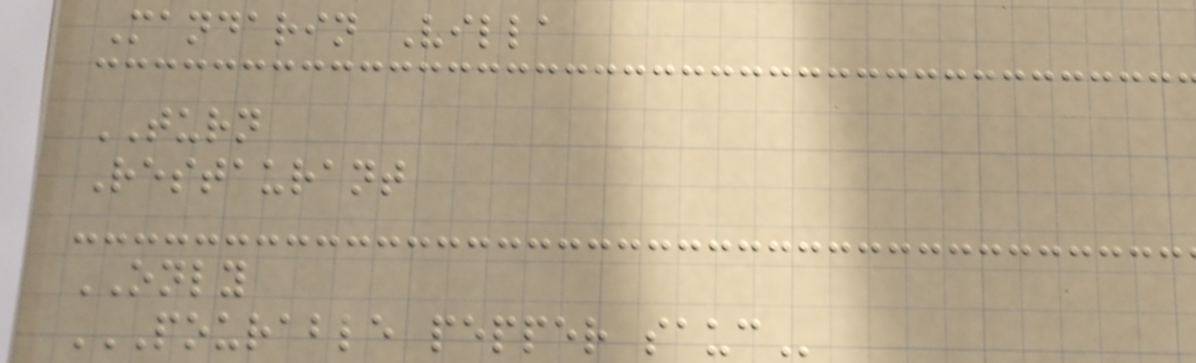Mandarin Villa
TURN
Restaurant
ONLY
POURABLE PEPPER SAUC
